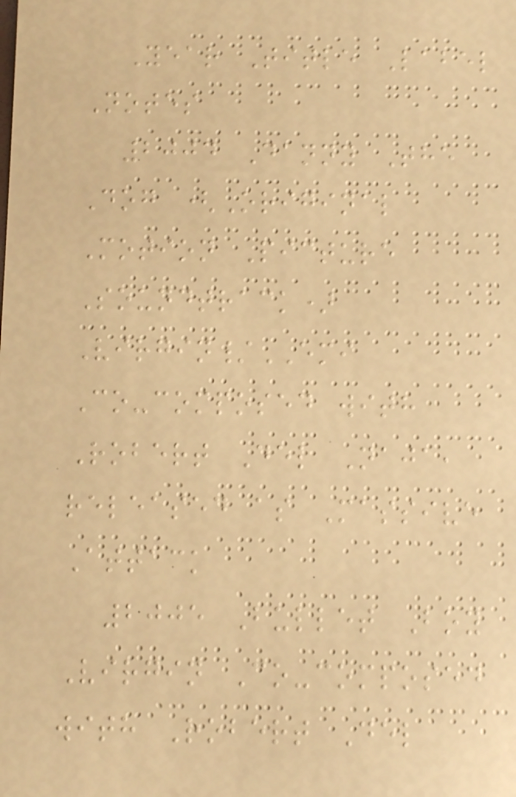Year Title Label
Notes
2004 Danny The
Dog (Original
Motion Picture
Soundtrack)
Virgin/EMI
Co-composed with
Robert Del Naja,
released as Massive
Attack
2005 Bullet Boy
Virgin Co-composed
with Robert Del
